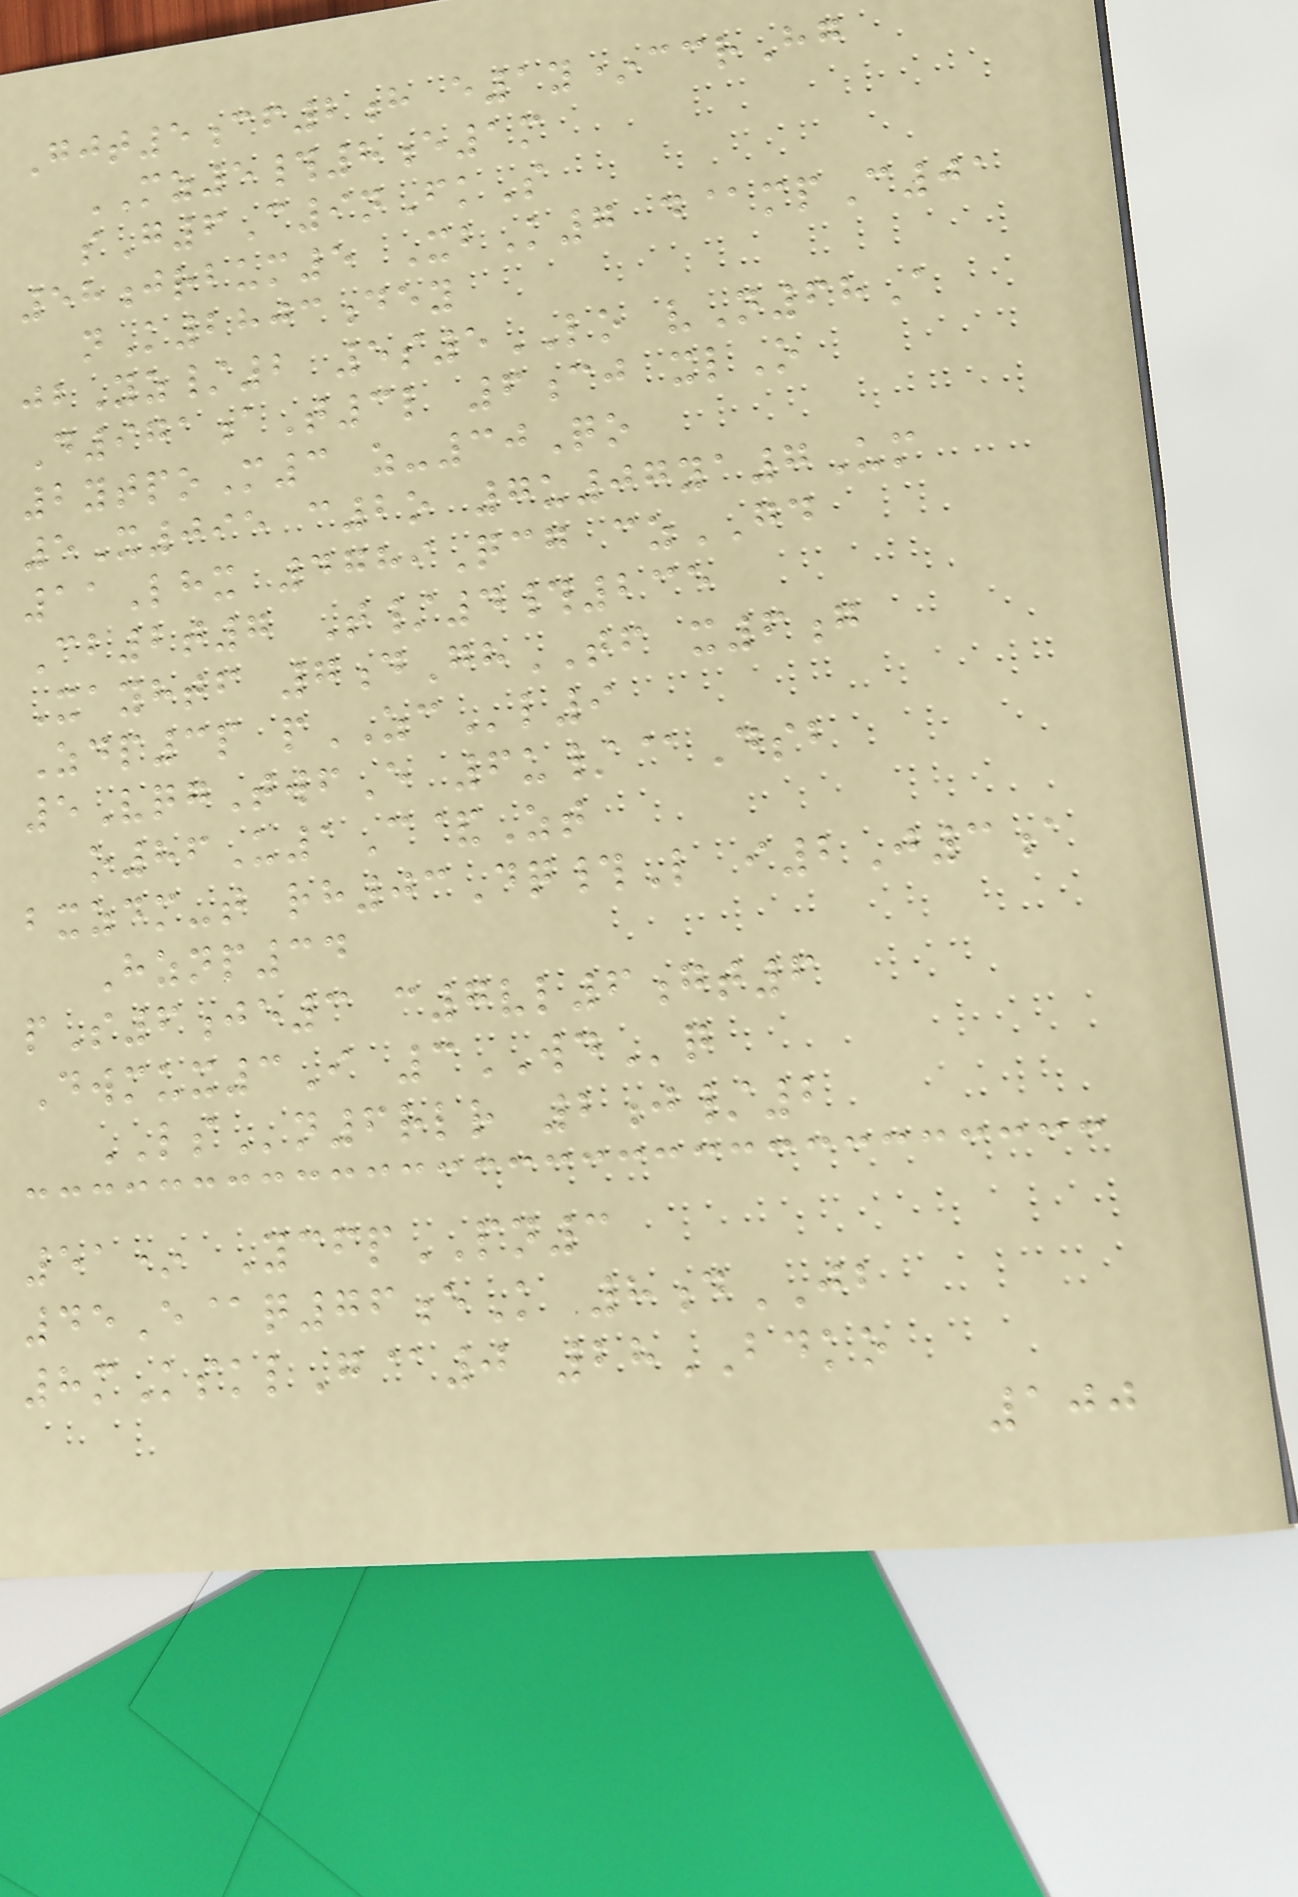Gjt5cf2h e1y*ccrHg
MZ5#8e1m
sG6C9nFkS
58jrbum5 XbK7 d@mpC01
nK2803dey
jbYz/2 5s5LO vN68A
D971aT3l 6cj xlO
2ytpoM3 z-30Qo
5X095 c2o 7u07ya7Um
11Lhx 4789Qcg czGD
Cb2t7 T/4#235
Xayhtf 7dGhTF x6g
Zdp3p pZCl9
5VqgTwfE 6u/@Dsb
o86U1C&Zt
bxzdm-t rh03Dq#L i2J3a
Hznp34
pS6je3 c7vl6gt6
Dwmux3I 3WDq
LSn6rlr 2j/2
51* YcfpPN3
45E@q76eK 8dJB
8mKsklG@0 28BDKO
100
